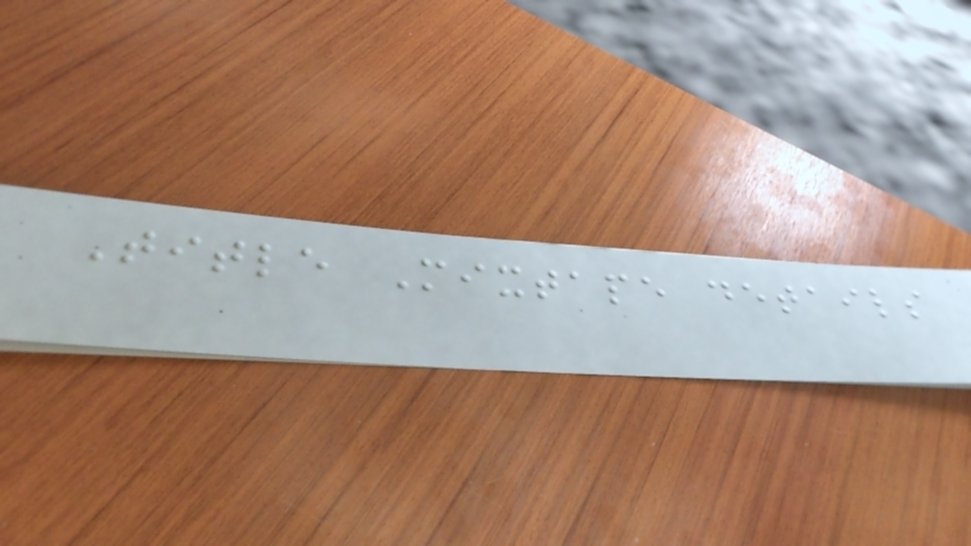Title Mixtape details
